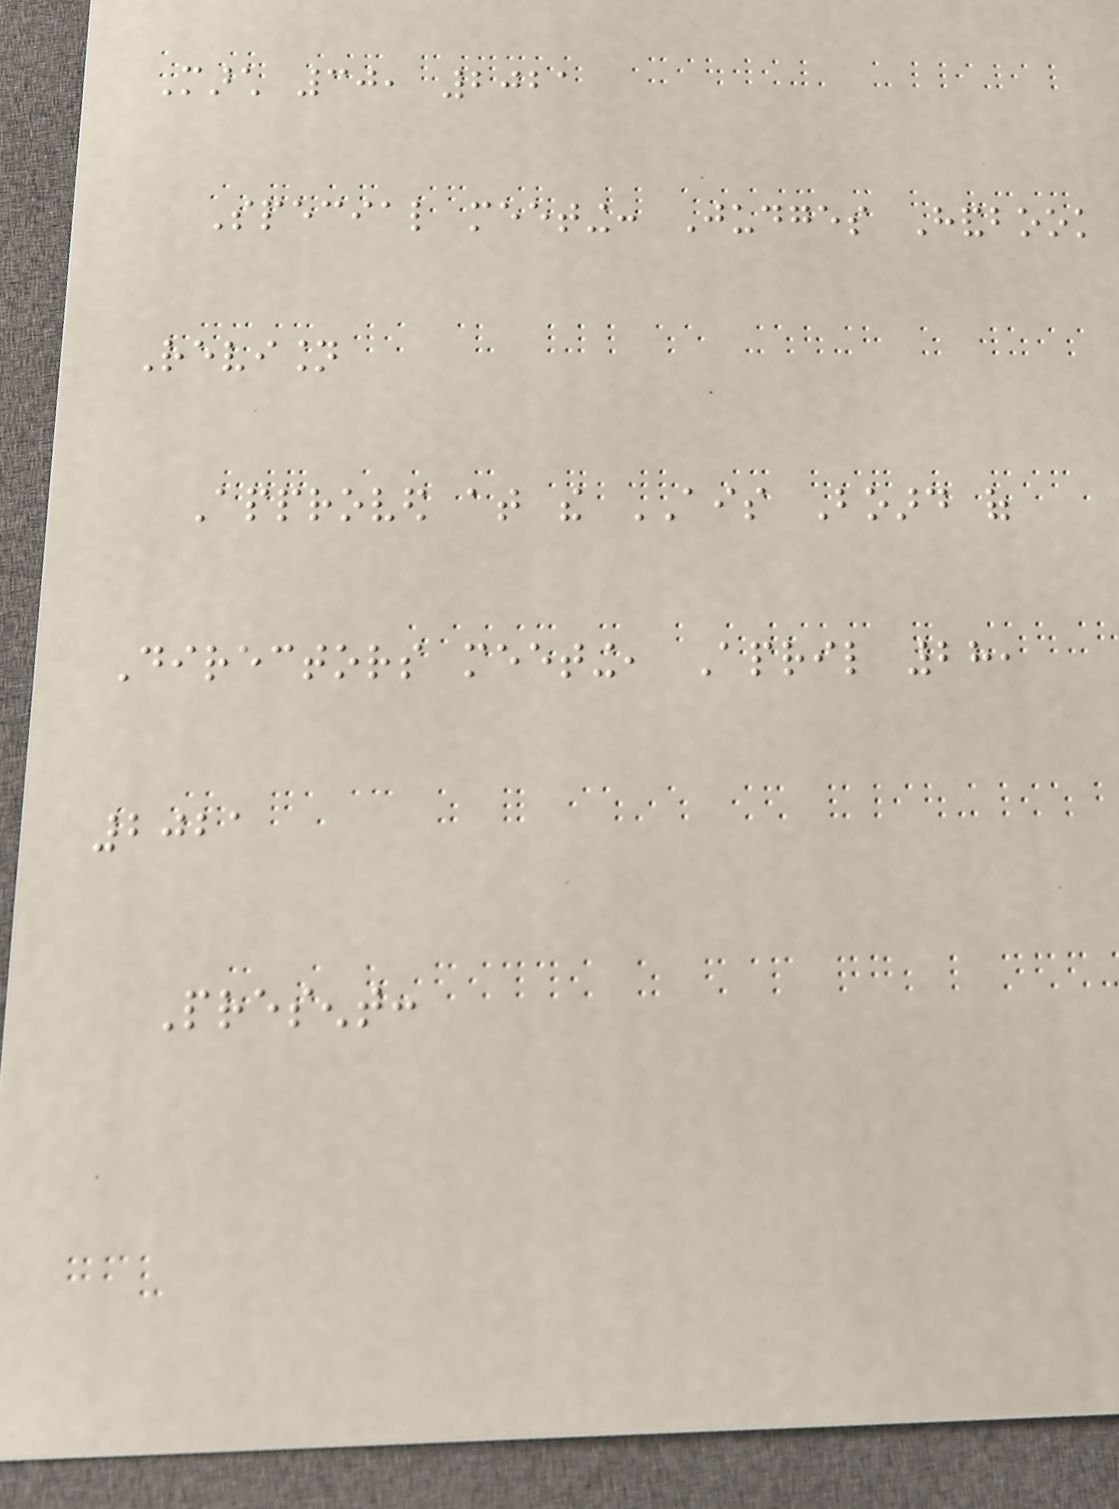March 30, 2021
Special meeting: Judges Handbook
Revision
Approved at the AIS Board of
Directors meeting, April 28,
2021
Present:
